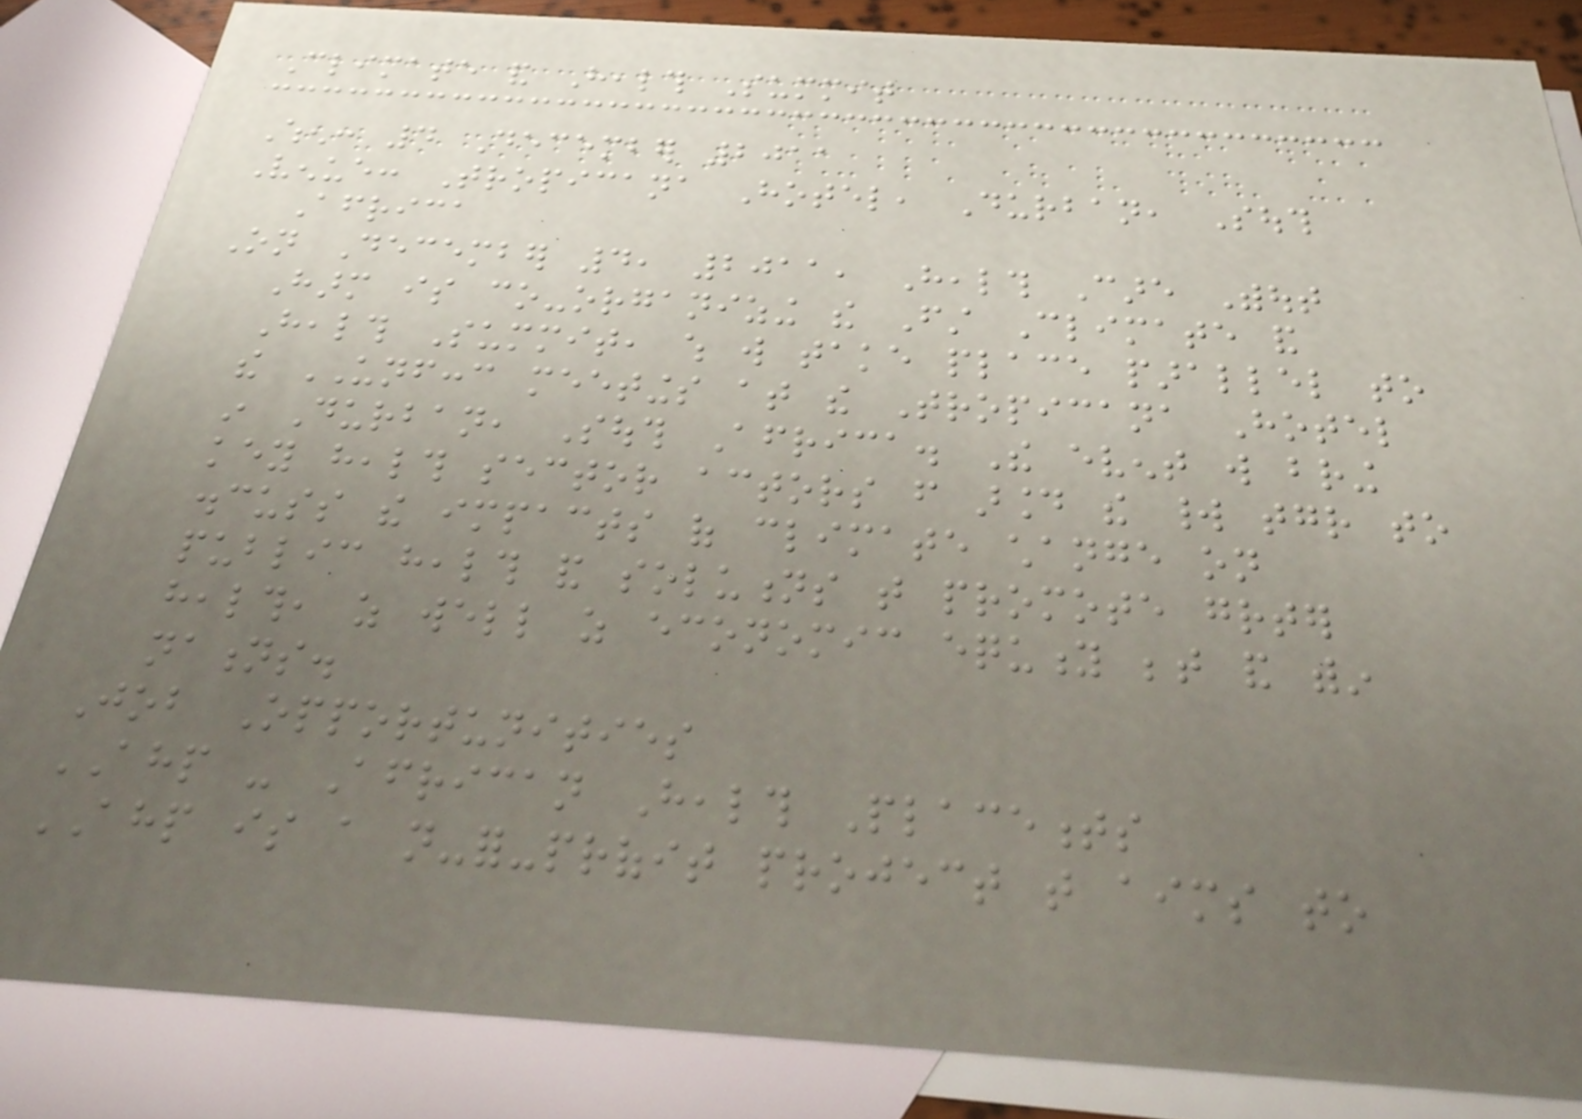Climate and Health Summit
When: 4 December 2011
Venue: Tropicana Hotel, Durban, South
Africa
On December 4, 2011, Health Care Without
Harm is co-organizing the First Climate and
Health Summit, which will take place parallel to
the UNFCCC meetings at the Tropicana Hotel
in Durban, South Africa. The event will bring
key health sector actors from around the world together to
discuss the impacts of climate change on
public health and solutions that promote greater
health, as well as economic equity between and within
nations.
Job Opportunities
AHP - African Health Placements
AHP is a not-for-profit project that aims to
